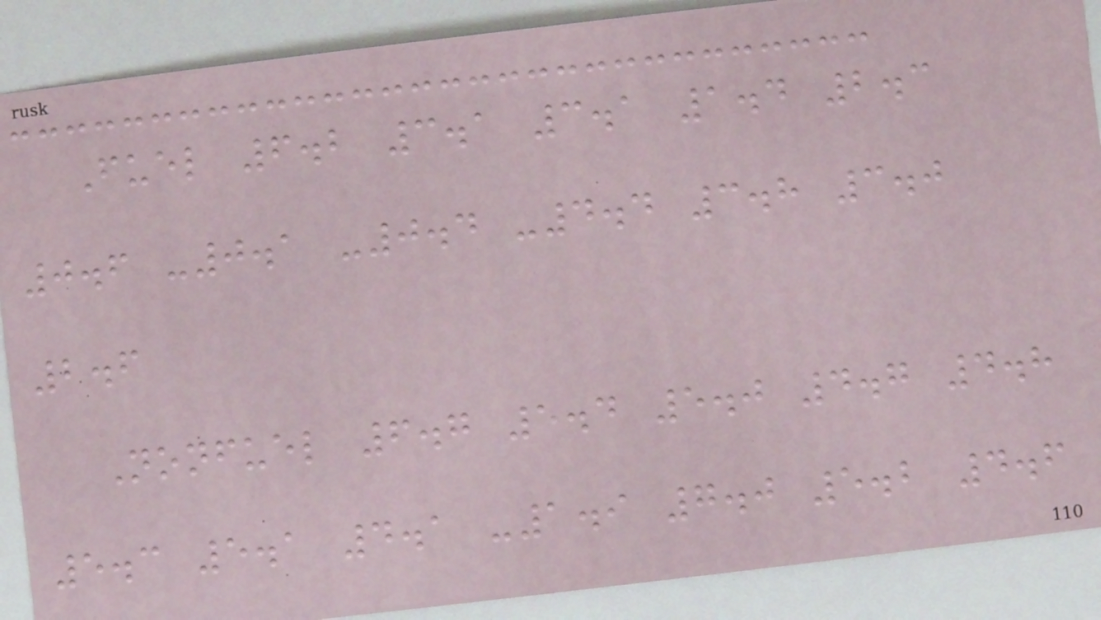Fuel 6.2 3.1 3.1 1.4 2.3
0.6 -0.1 -0.4 -4.4 3.8 3.0
2.6
Nonfuel 6.7 5.4 5.0 4.7 4.8
5.3 5.1 4.1 -1.9 7.0 5.2 4.6
